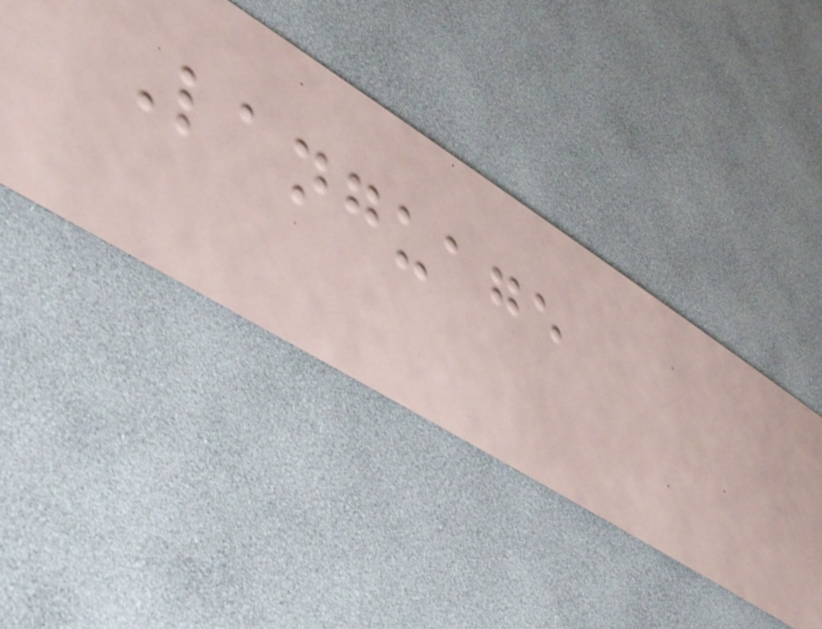Language
